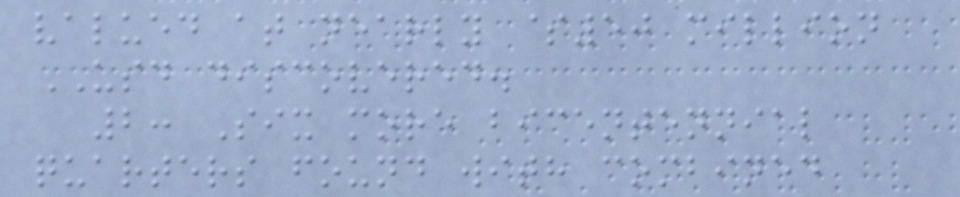valued at nearly $50 million
USD discovered.
2: Six more bicentennial
quarters found with combined
